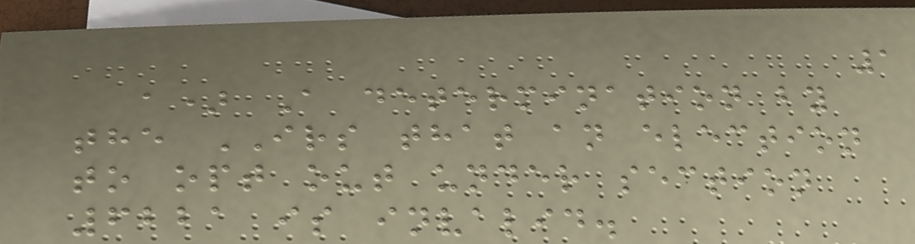1
a) A determination by
the IRS that an election
to opt out under section
6221 is invalid.
